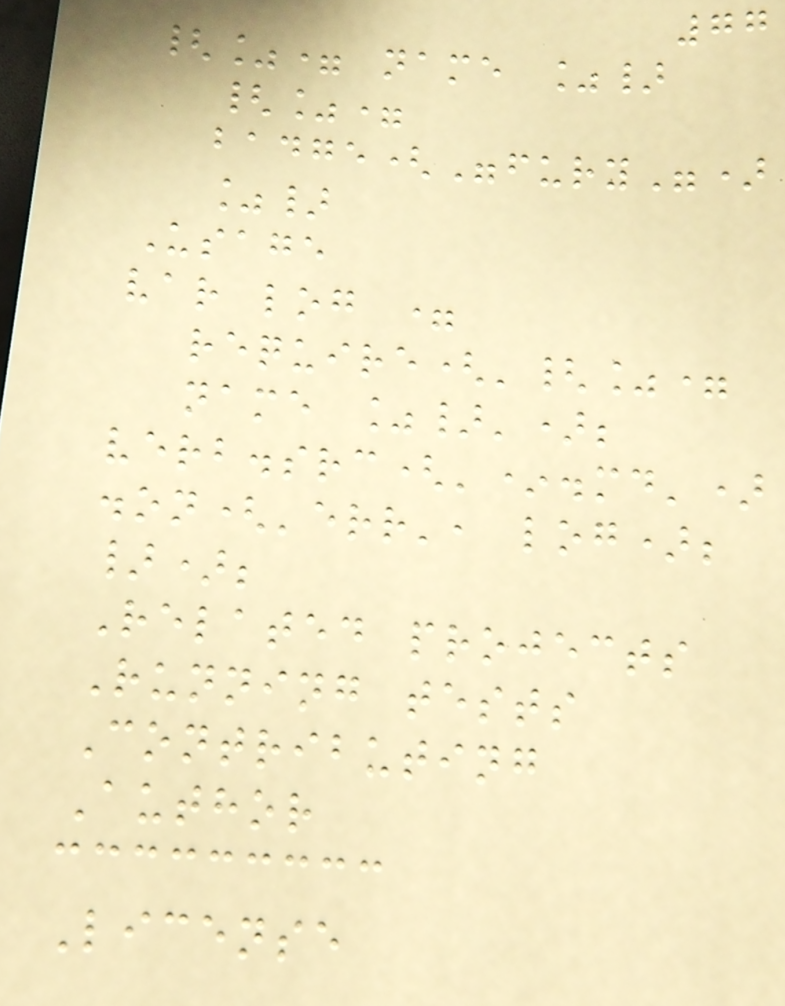77
{%= name %}
{%=
badge("fury")
%}
Usage
var log =
require('{%=
name %}');
verb.src('*.md')
.on('err', log);
});
Related projects
Running tests
Contributing
Author
License
